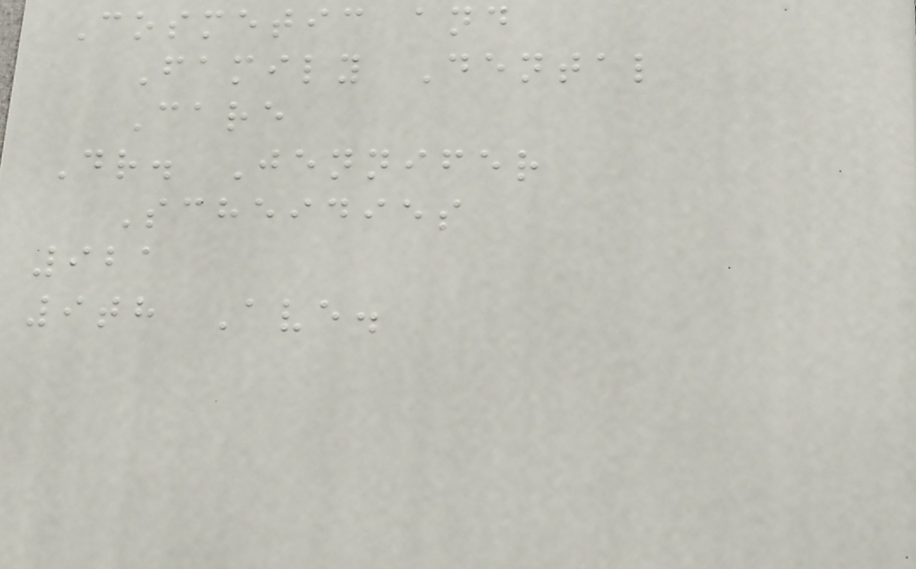Cosmetic and
Family Dental
Care
Dr. Jennifer
Scheidies
921
9th Ave.
